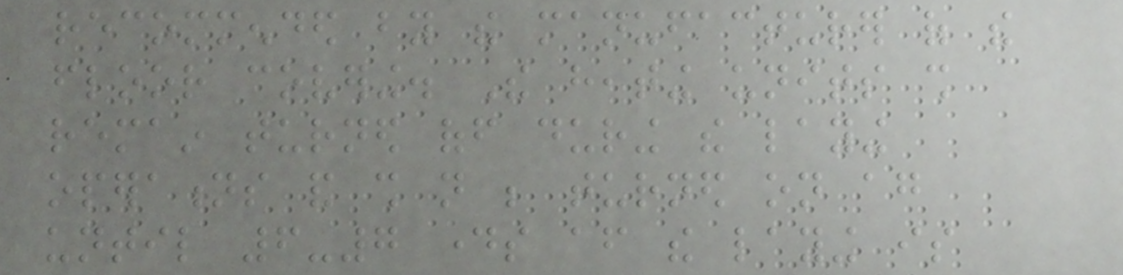recommended by the manufacturer of the
floor covering. The heating units shall
remain turned off during the laying
operations and shall not be turned on again
until 6-7 days after the laying is
